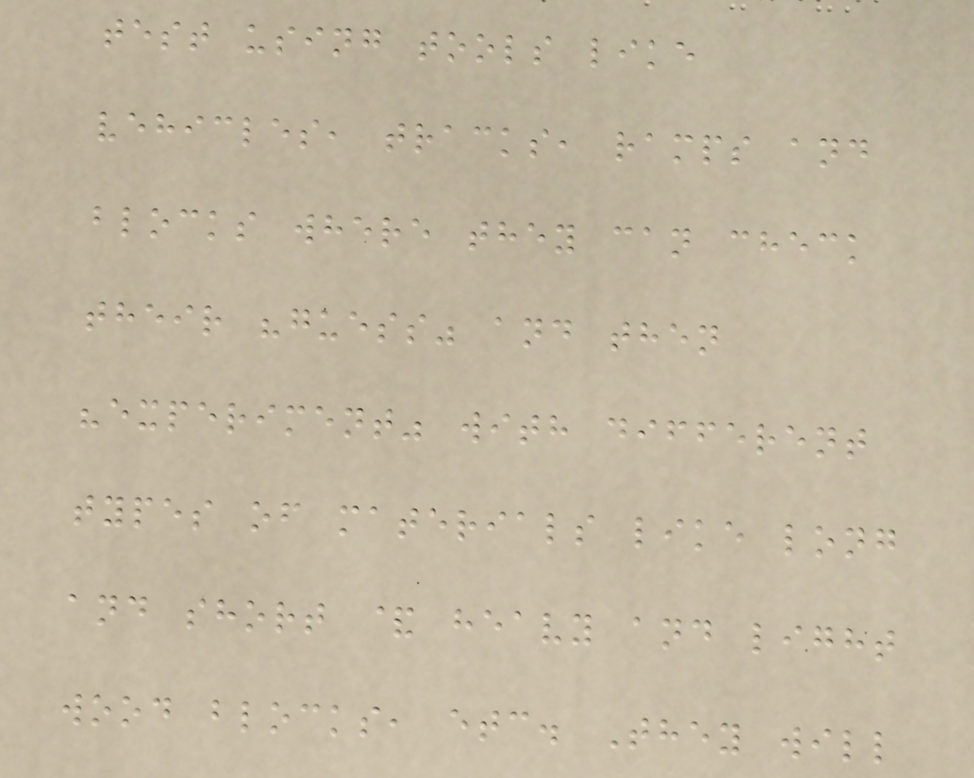test using tools like
vehicles, tracks, ramps and
blocks where they can check
their "guess" and then
"experiment" with different
types of materials like long
and short & heavy and light
wood blocks, etc. They will
